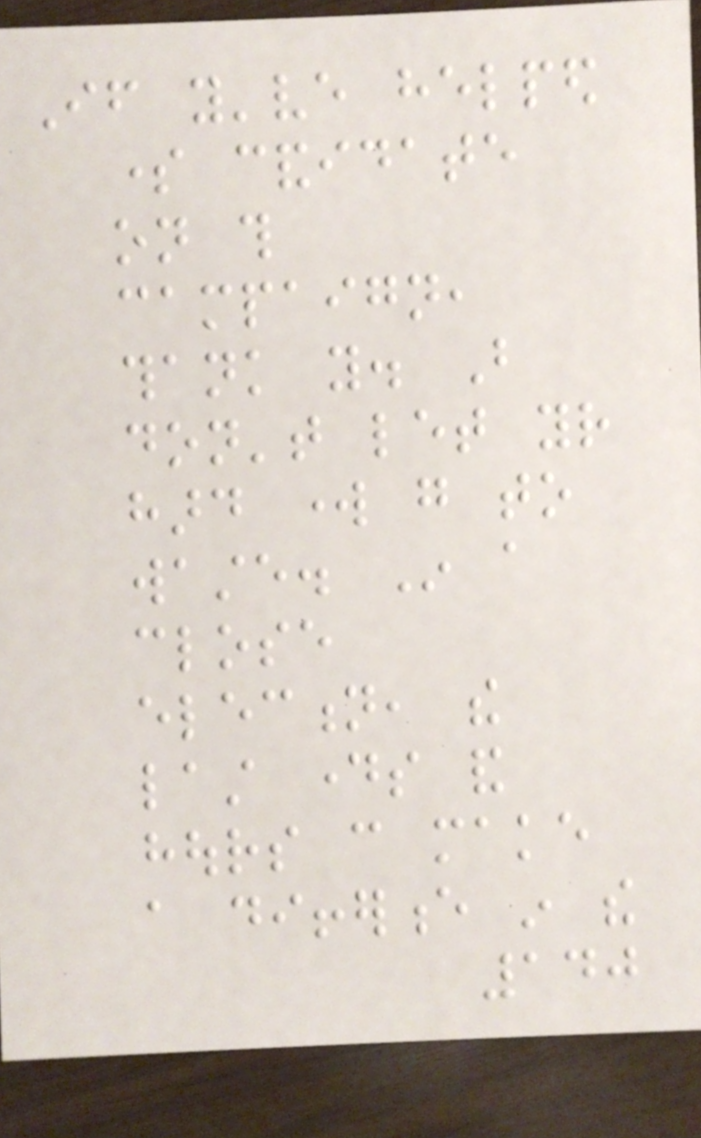If you've helped
some candidate
on this
campaign,
thank you. But
don't let your
hard work go to
waste. In a
close
election, the
last days and
hours can make
a difference in the
140
